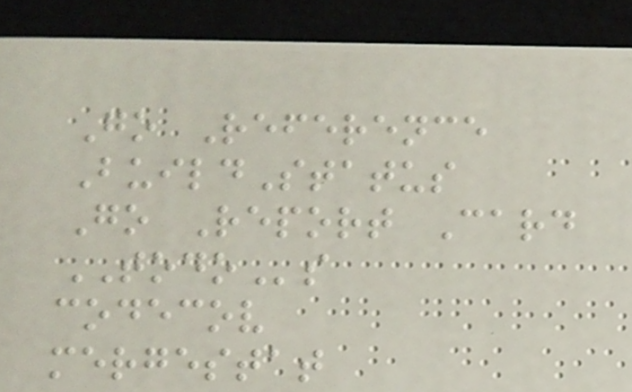Go Reference
BuildStatus
Go Report Card
TODOs
codecov
mergestat
